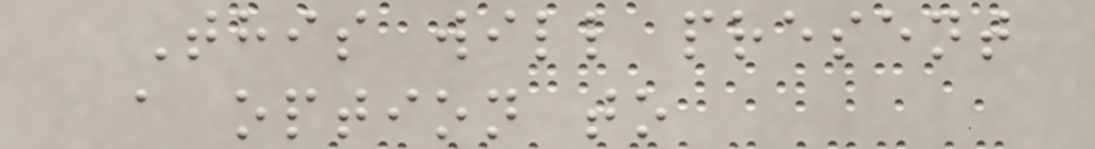This will present
a option to
